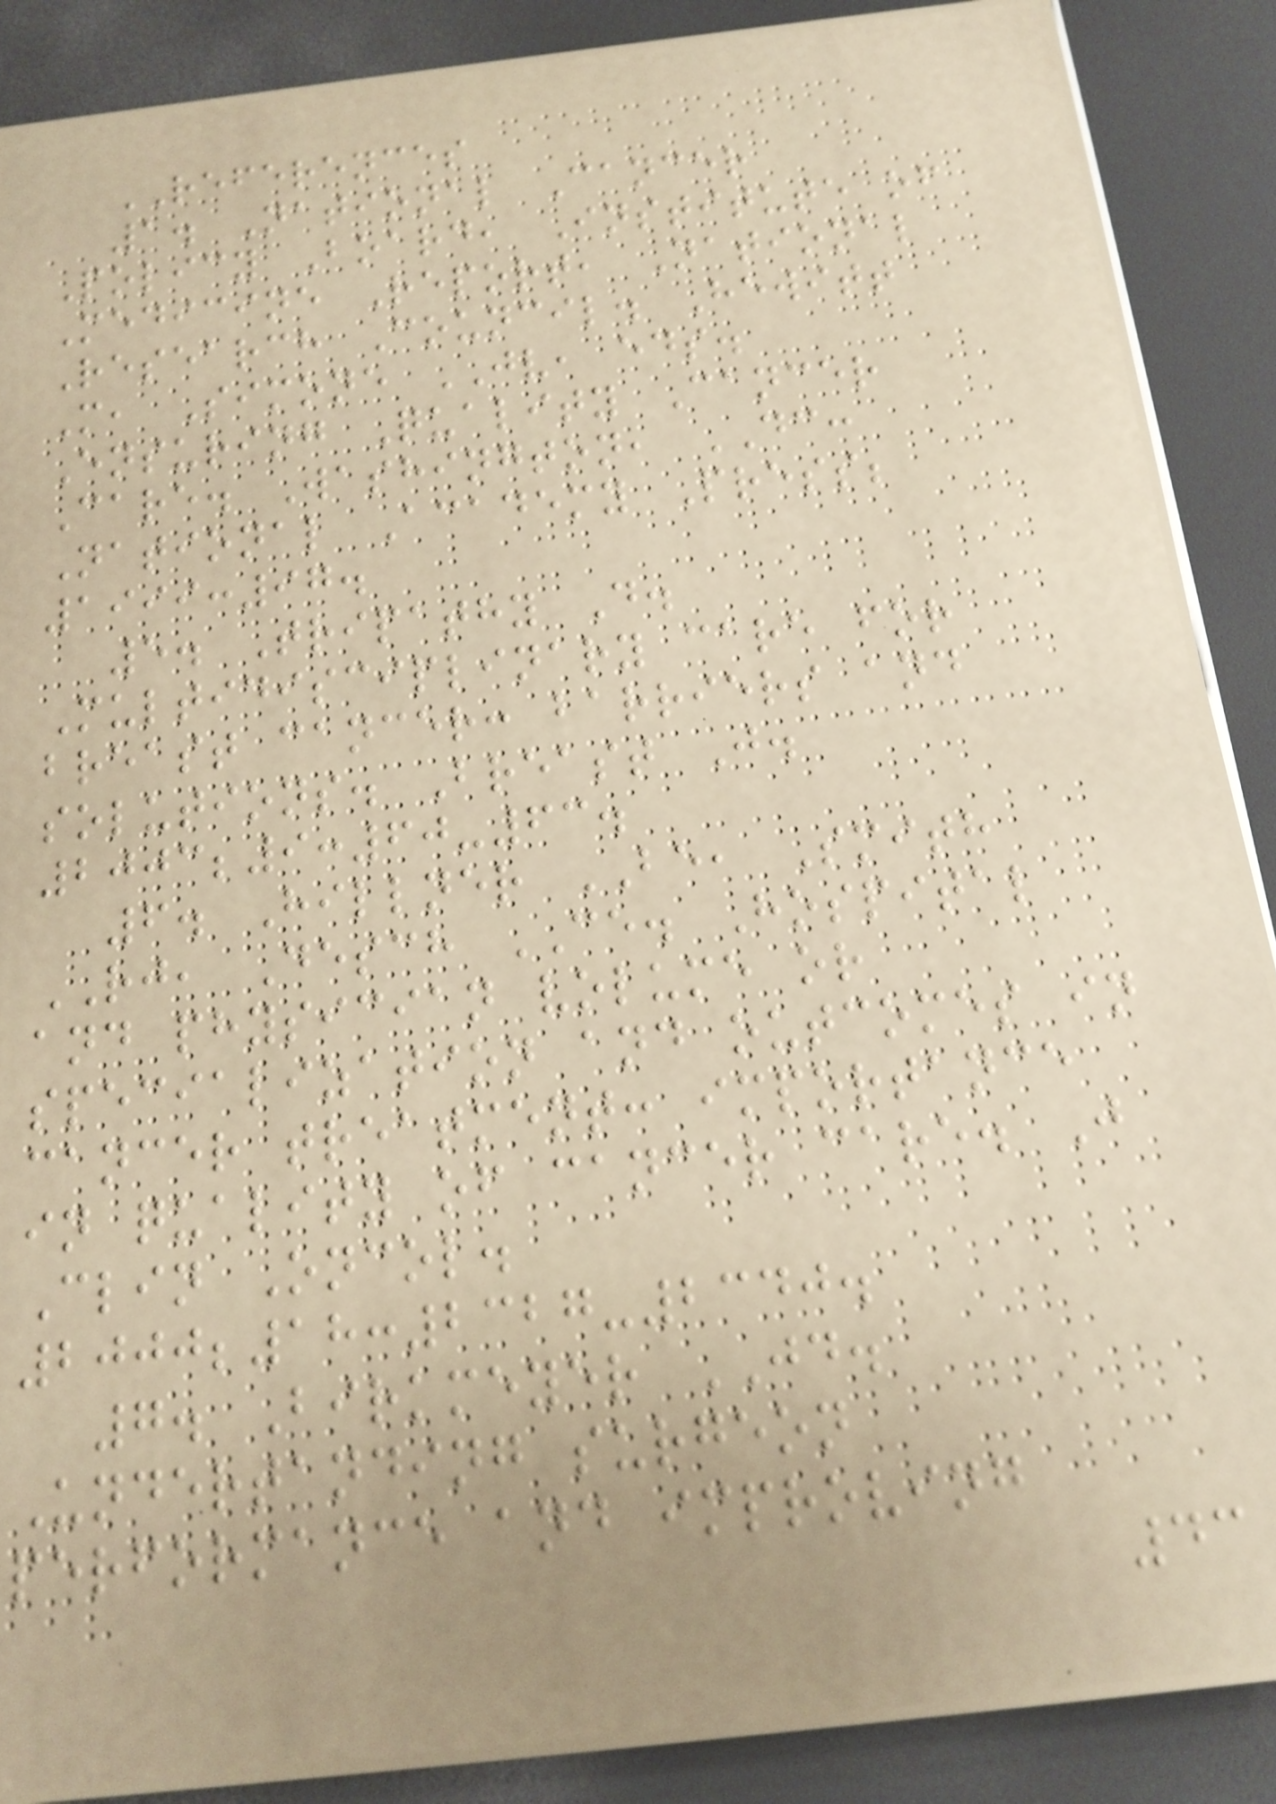REFERENCES
1. National Cancer
Policy Board, Institute of
Medicine Report, National
Research Council. Hewitt
M, Simone JV, eds.
Ensuring Quality Cancer
Care. Washington, DC:
National Academy Press;
1999:97.
5. Tripathy D.
Multidisciplinary care for
breast cancer: barriers and
solutions. Breast J.
2003;9:60-63.
6. Hillner BE, Smith
RJ, Desch CE. Hospital
and physician volume or
specialization and outcomes in
cancer treatment: importance
in quality of cancer care. J
Clin Oncol.
2000;18:2327-2340.
7. Birkmeyer JD.
Undertanding surgeon
performance and improving
43
